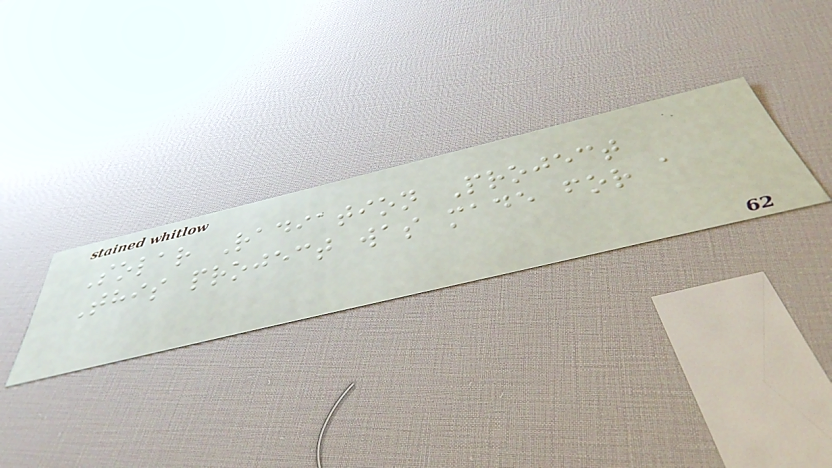Solar Radiation Project
This project was made for a
